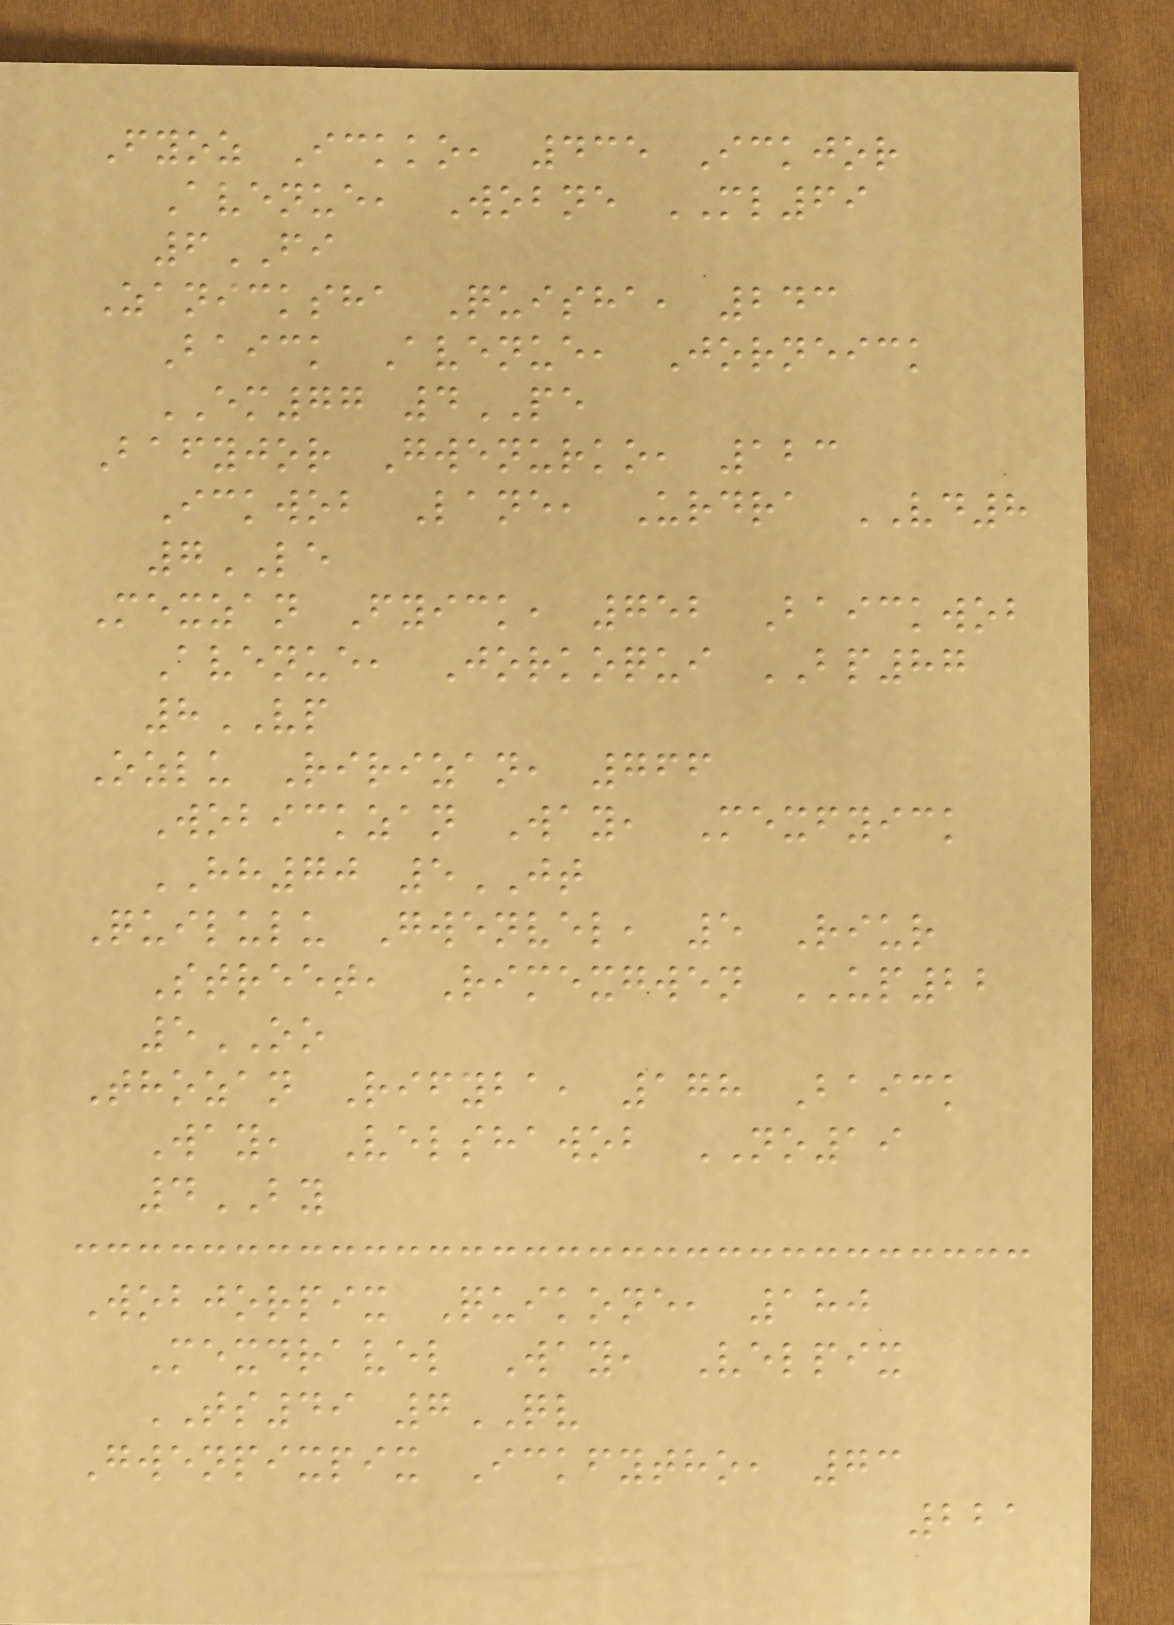Fyoz Ickko, 435 Ickjor
Avenue, Wobne ML69
6FI
Zanicksha Quisha, 243
Baick Avenue, Jorneick
EM77 4PE
Bafyjor Gwenurko, 123
Ickwob Lane, Urdra VD8
7LE
Mexzan Fyick, 752 Baickwob
Avenue, Jorkoqui BP87
8VP
Ozlu Ririzan, 766
Wobickzan Way, Mexfyick
HH70 5JT
Quilulu Gwenvel, 5 Riur
Street, Rimexgwen UP22
5OO
Thozan Rifyba, 178 Baick
Way, Velshawob NO19
4BY
Wobjorpix Quikone, 180
Mexdravel Way, Velpix
TS49 7QV
Gwenpixpix Ickfytho, 73
221
